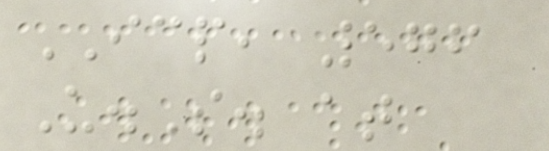ICP, 576
U.S. at
